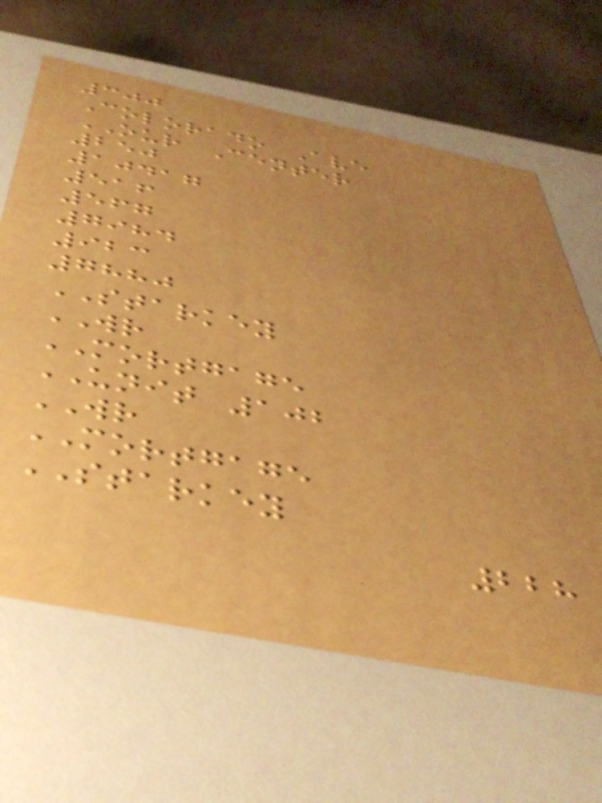300
Colorado Ave
OUR Center
250
10417
516
567
7984
923
7880
STARKEY
WR
MORTGAGE
UNIT 102
WR
MORTGAGE
STARKEY
228
